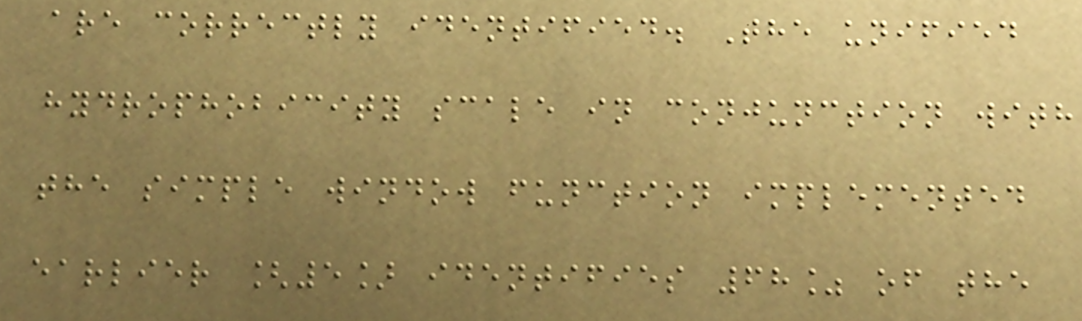are correctly identified. The unified
hydrophobicity scale in conjunction with
the simple window function implemented
earlier [5] identifies 68% of the
